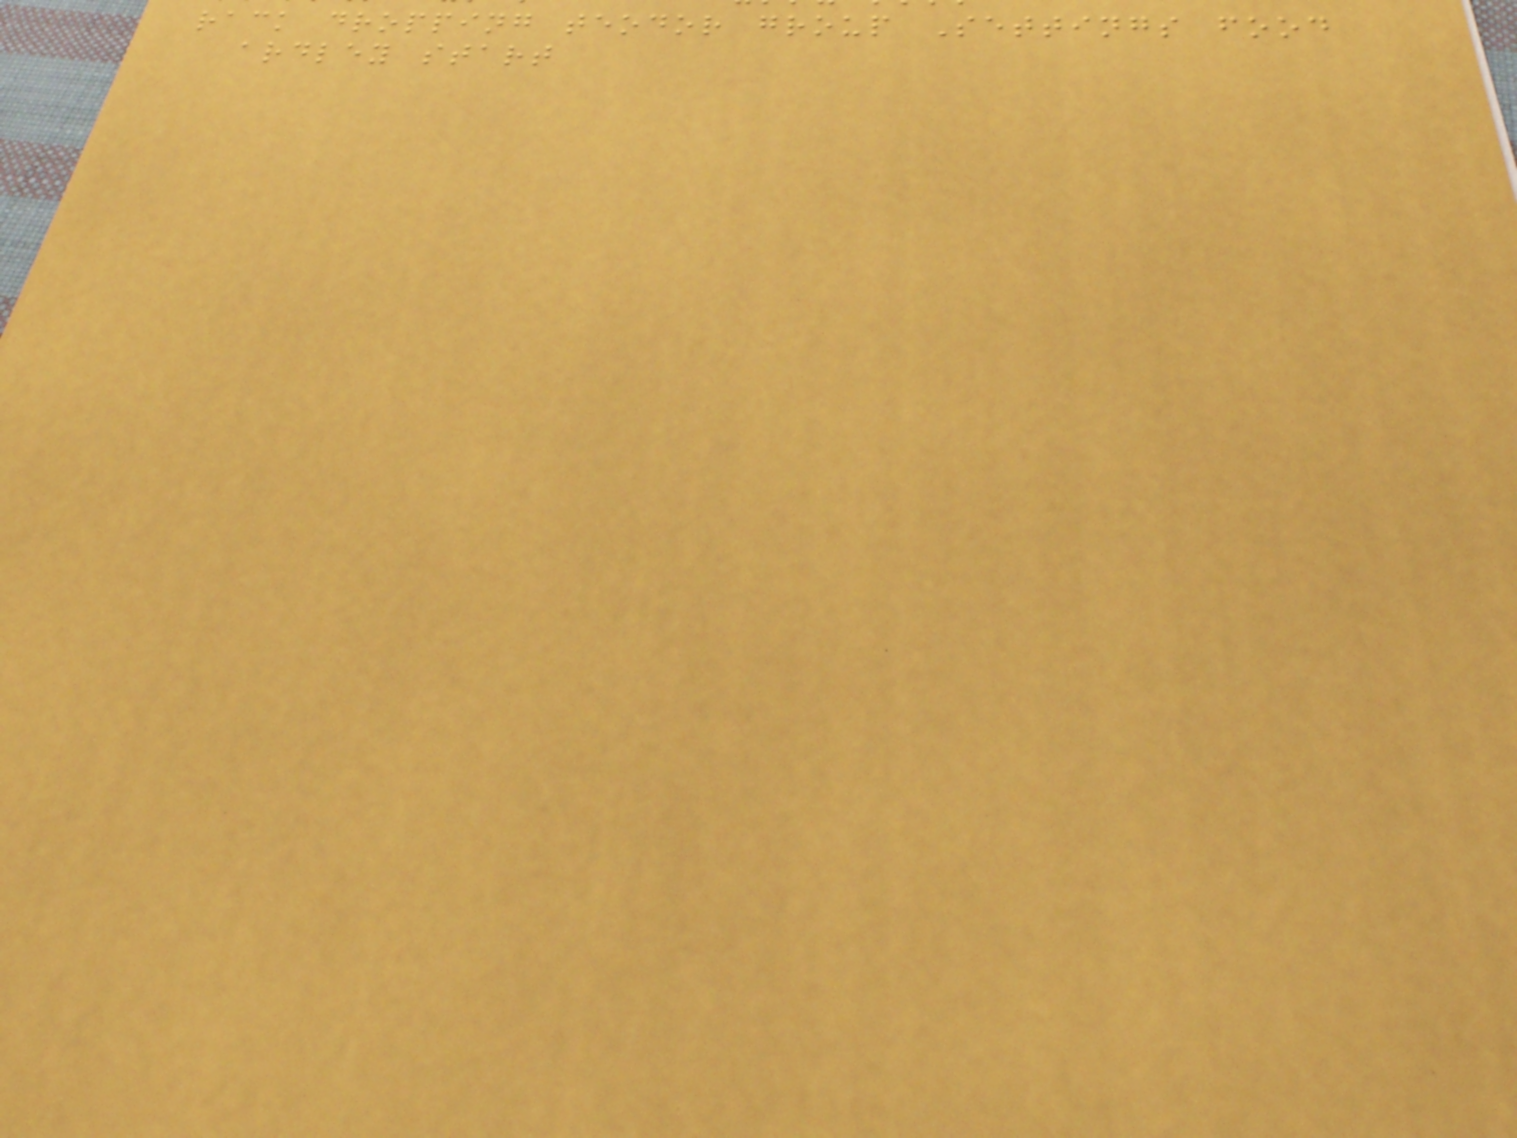rack dropping teodor group Settings food
ardley start
